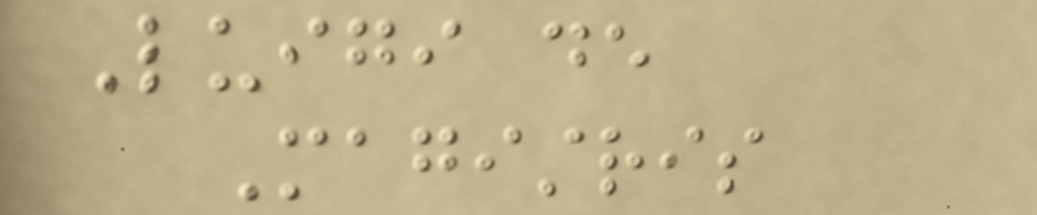Luigi de
Magistris
